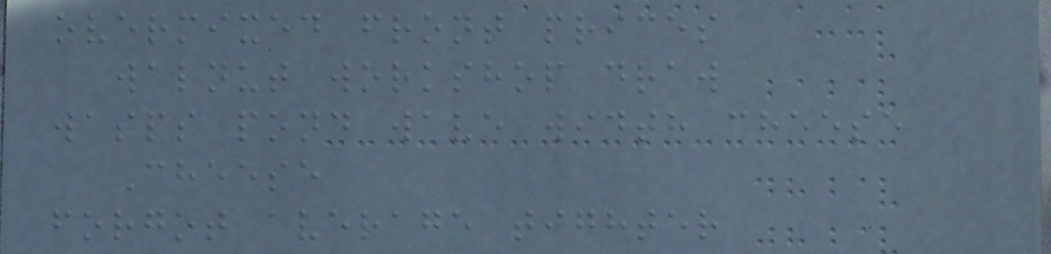overmixed front prices
walnut workshop draw
wasps pond wave width cheese
Cheese
forgot average tighter
